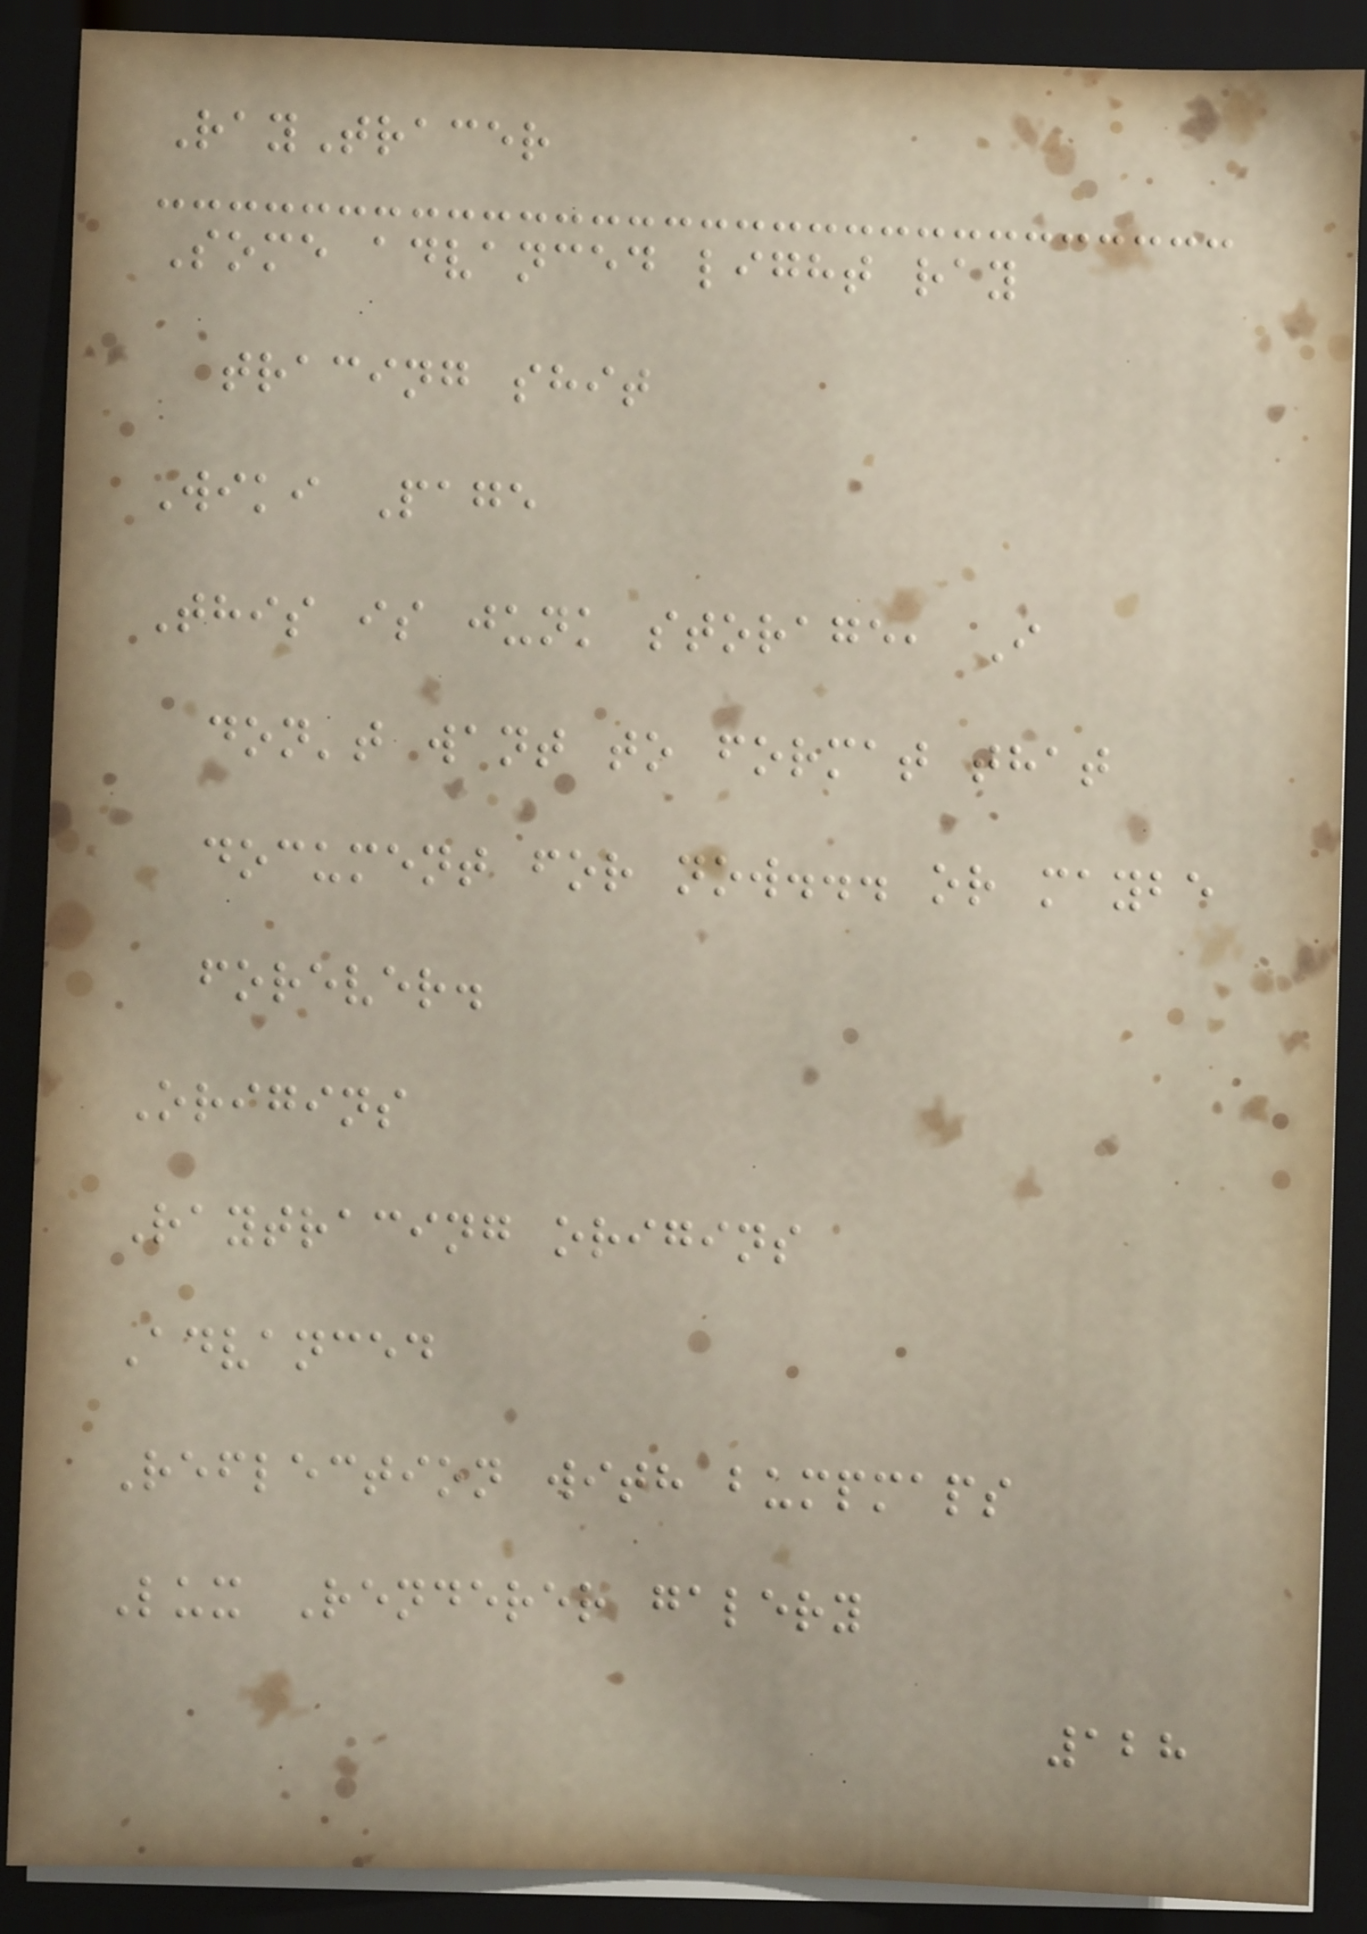RayTracer
Some advanced light ray
tracing shit
Wiki Page
This is junk storage, I
don't want to format that
document for now... or maybe
forever.
Origins
Raytracing origins
Advanced
Reflection with bumpmaps
Lux Renderer galery
128
